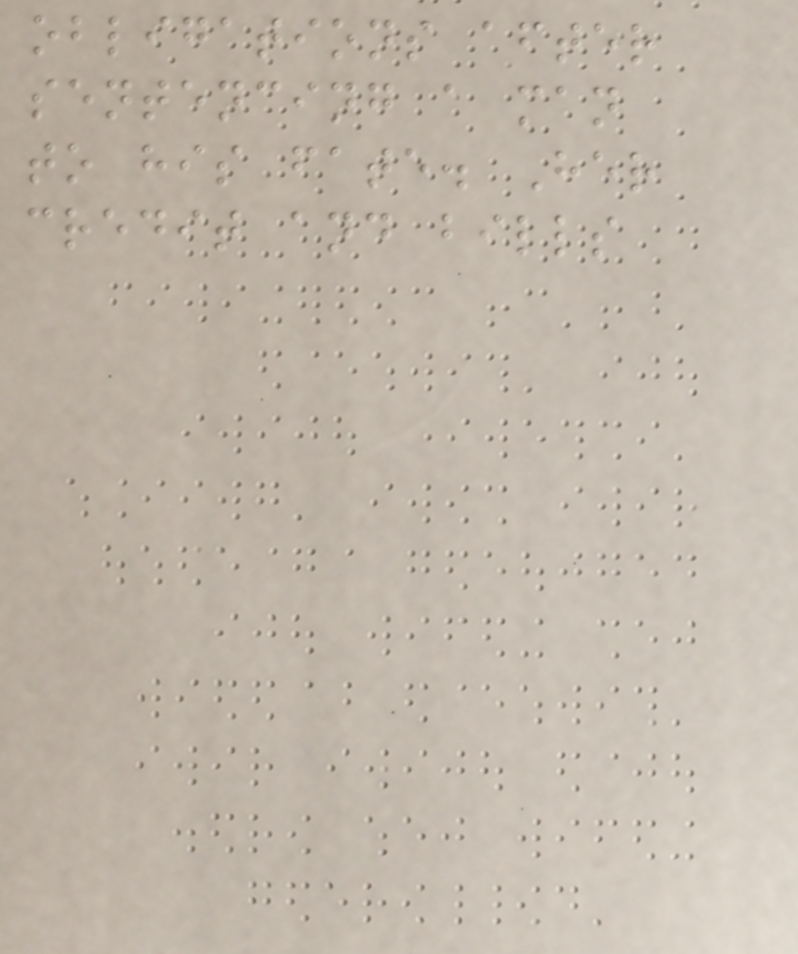obligations after
sentencing a man
to his fate. Her
credit and bills
